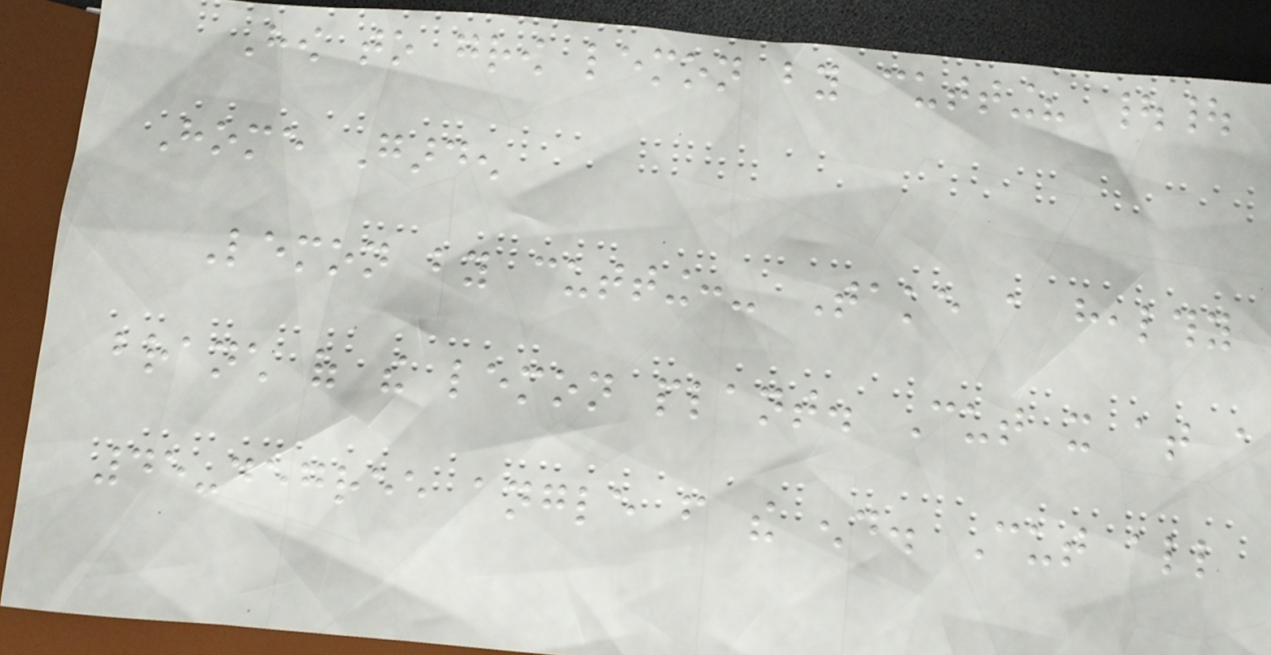How to grow lemon by cutting? ||
Home Garden
Lemon by cutting:- Take a healthy
branch of the lemon plant. Cut it at a
45-degree angle from the end. Cut all
